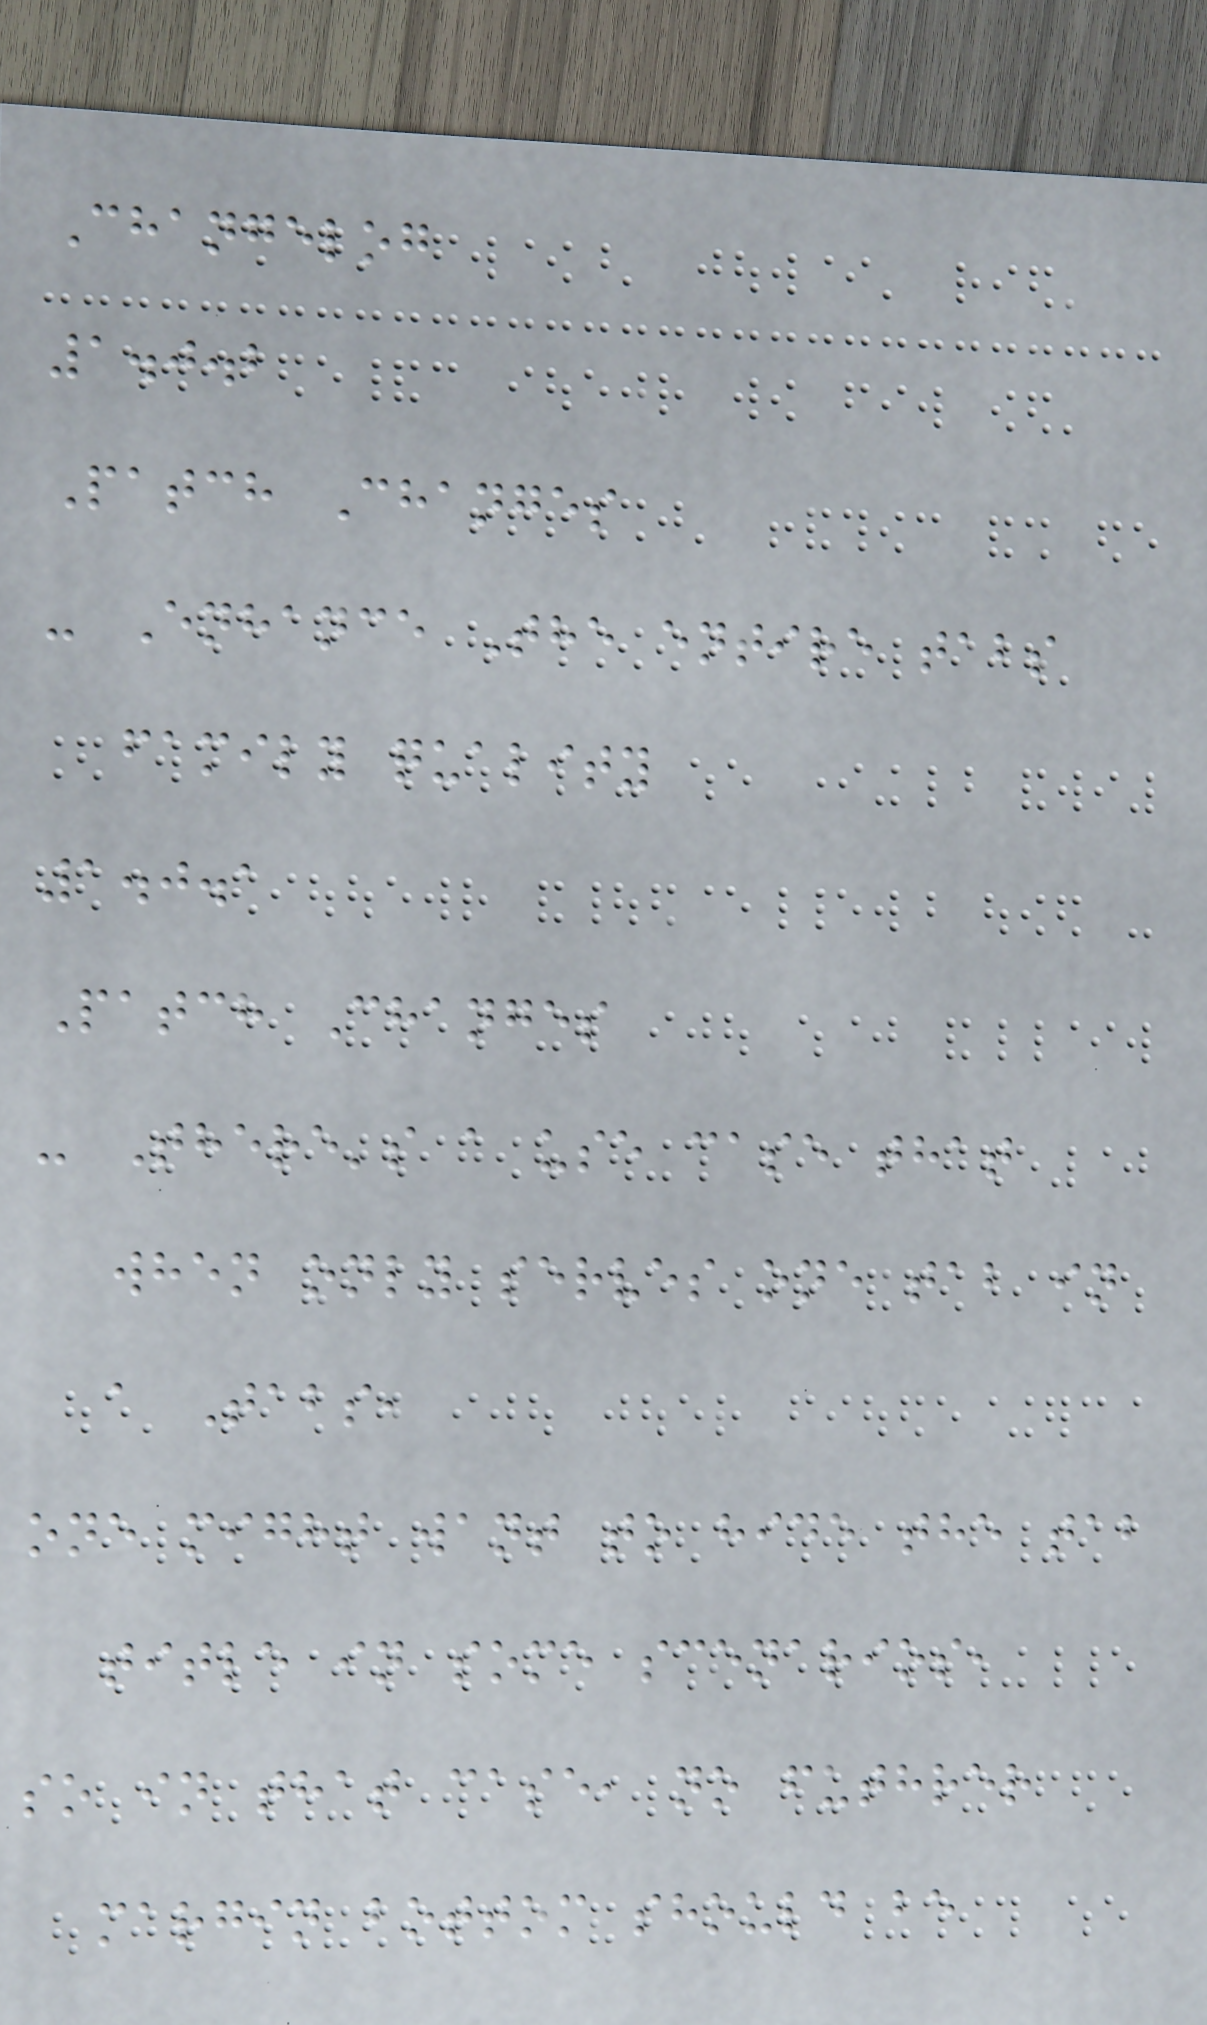Changelog
1.0.2
Patch Changes
- Enhance The entire tabs
family quality
1.0.1
Patch Changes
- There's a use case that
when only serves one tab in
a Tabs,
one might want to hide the tab
title in some scenarios,
so in that case, no futhrer
margin bottom should be
